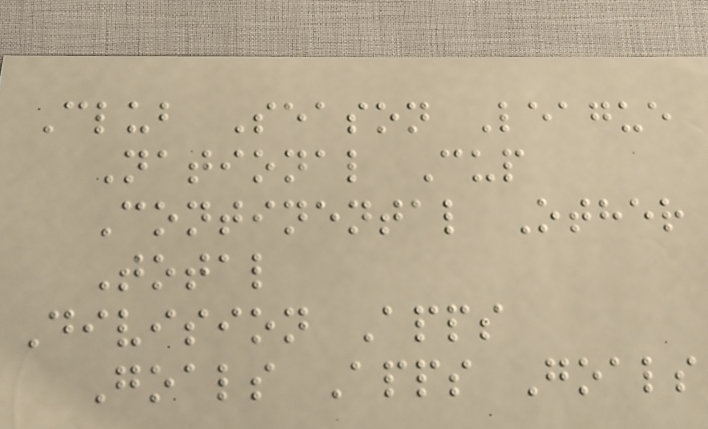Club Season League
National Cup
Continental Other
Total
Division Apps
Goals Apps Goals
